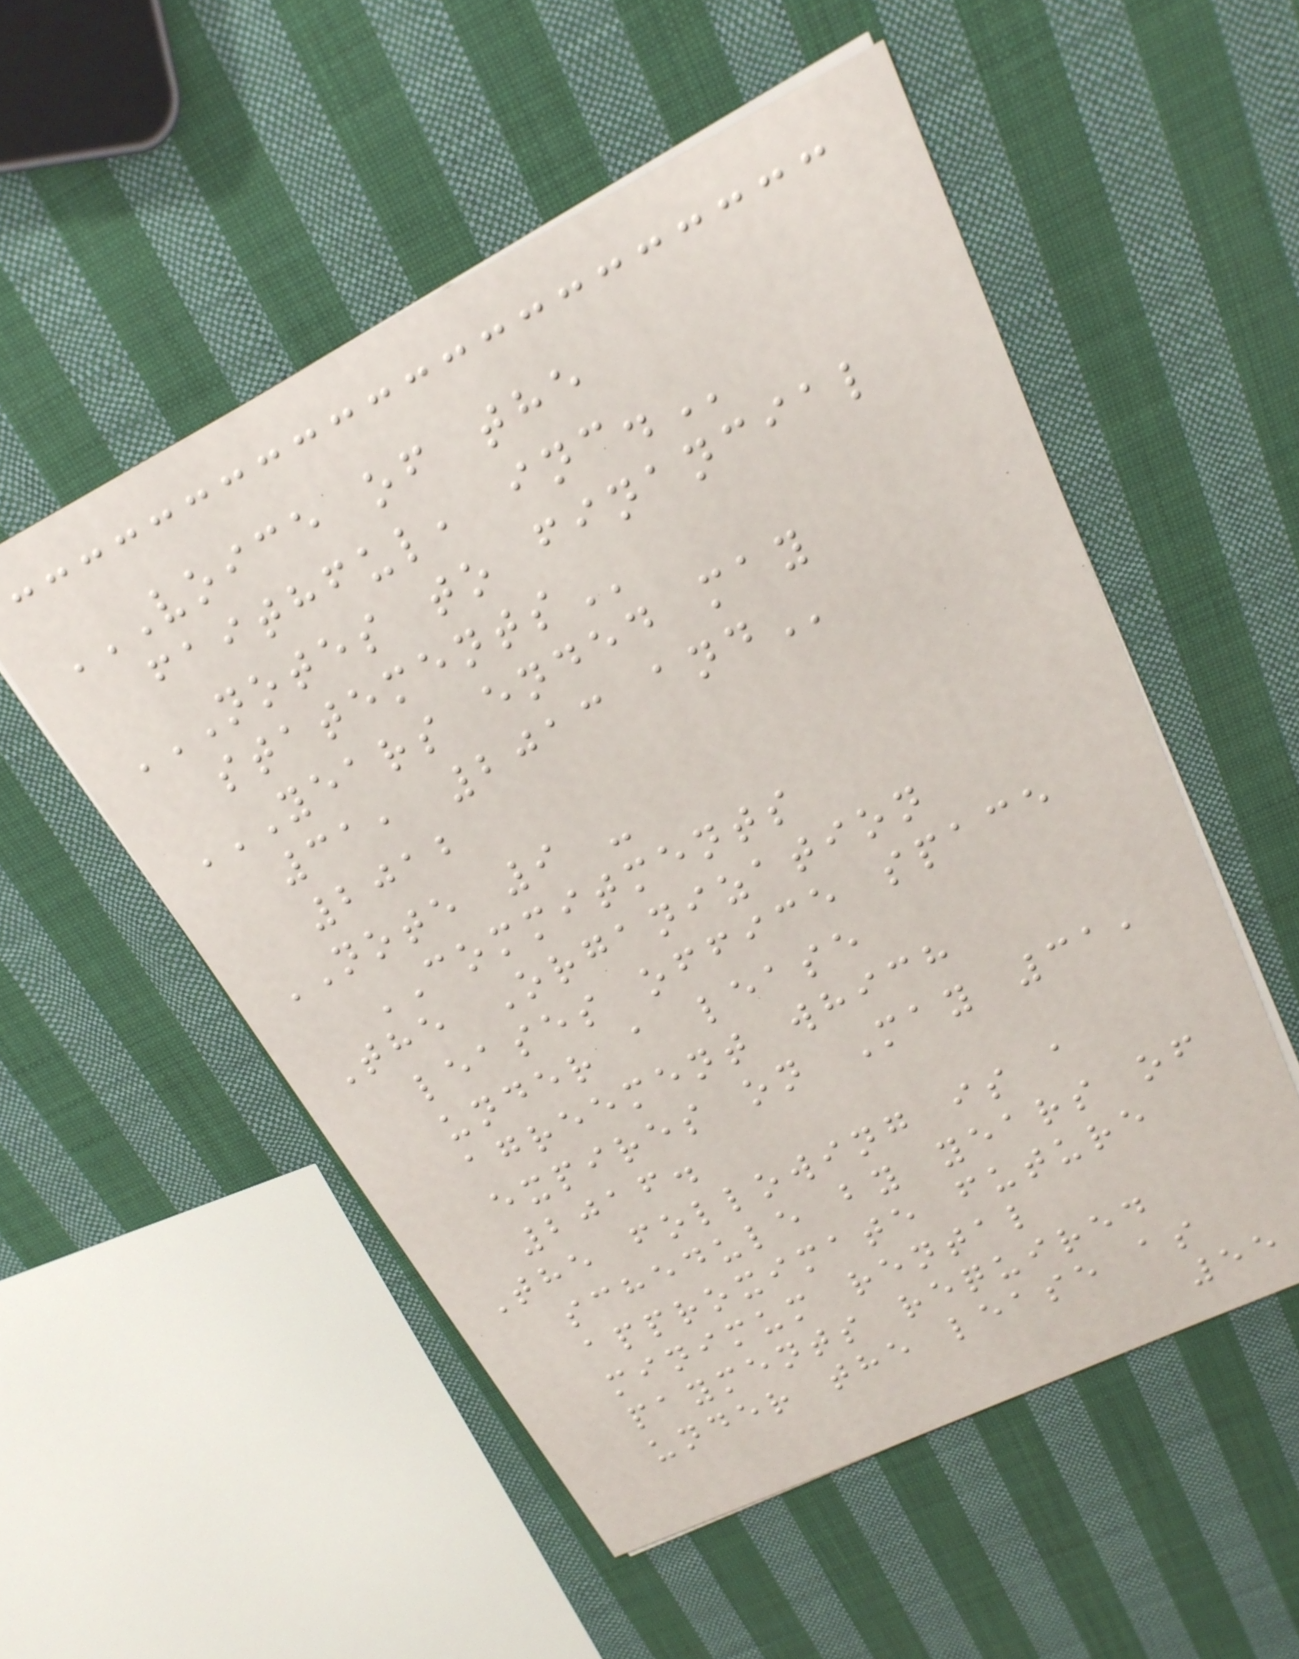VOICE OF THE
FAITHFUL, INC.
NOTES TO FINANCIAL
STATEMENTS
YEARS ENDED MAY
31, 2013 AND
2012
NOTE 9 -
COMMITMENTS
The Organization
leases office space
under a lease
agreement which
expires on May 31,
2016.
The following is a
schedule by years of
approximate future
minimum rental
payments required
under the lease as
55
